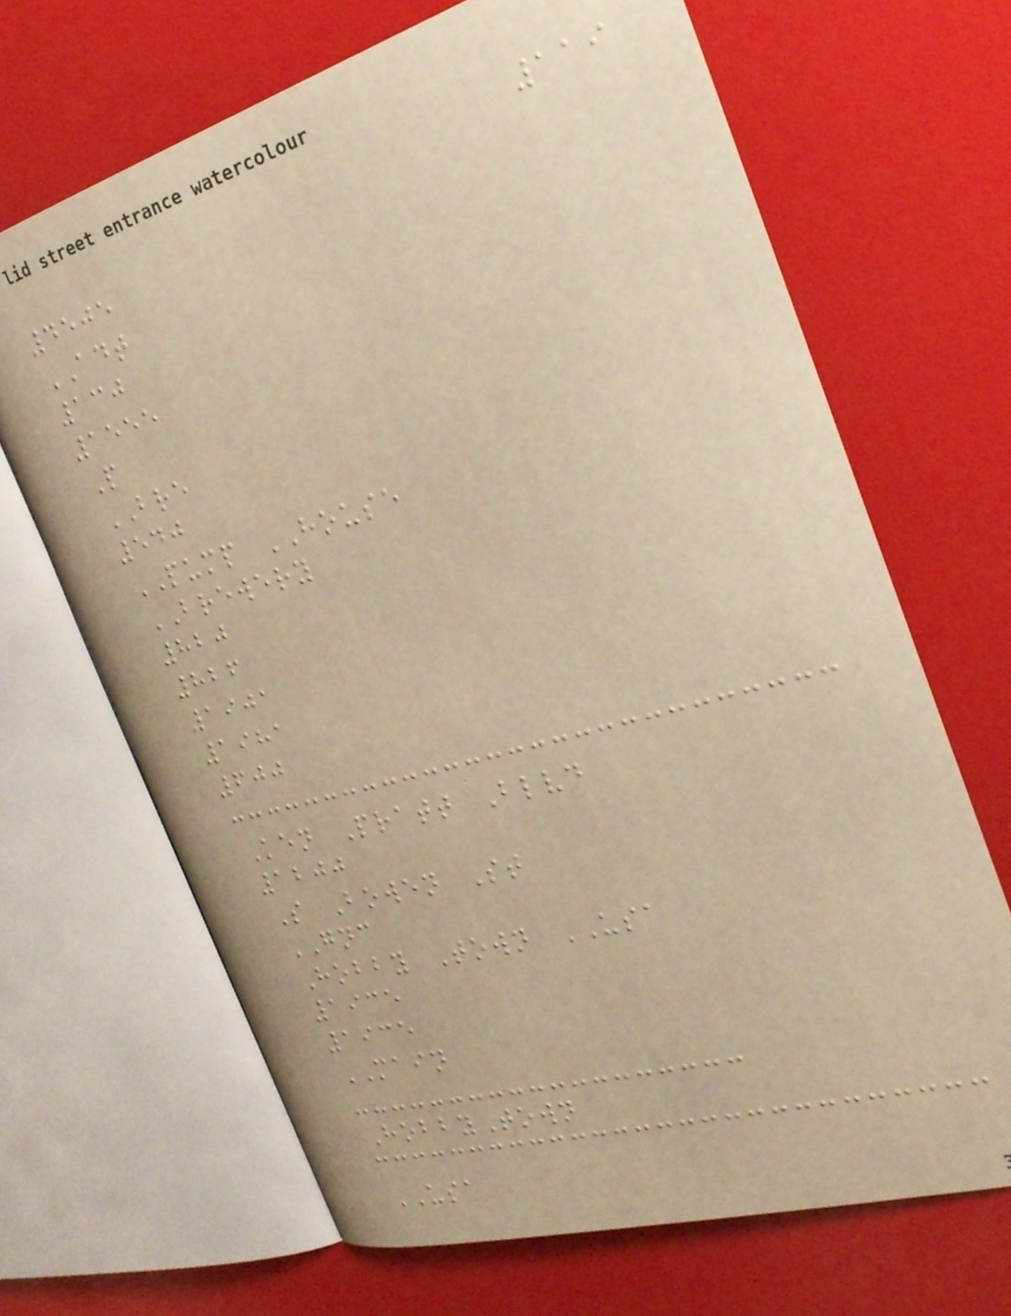119
4505
ADT
130
1555
P
BRE
540
PUMP HOUSE
BREWERY
820
826
1901
1981
600
Ken Pratt Blvd
1200
S Bowen St
GNC
Hobby Town USA
1935
1935
MAIN
HobbyTown
USA
